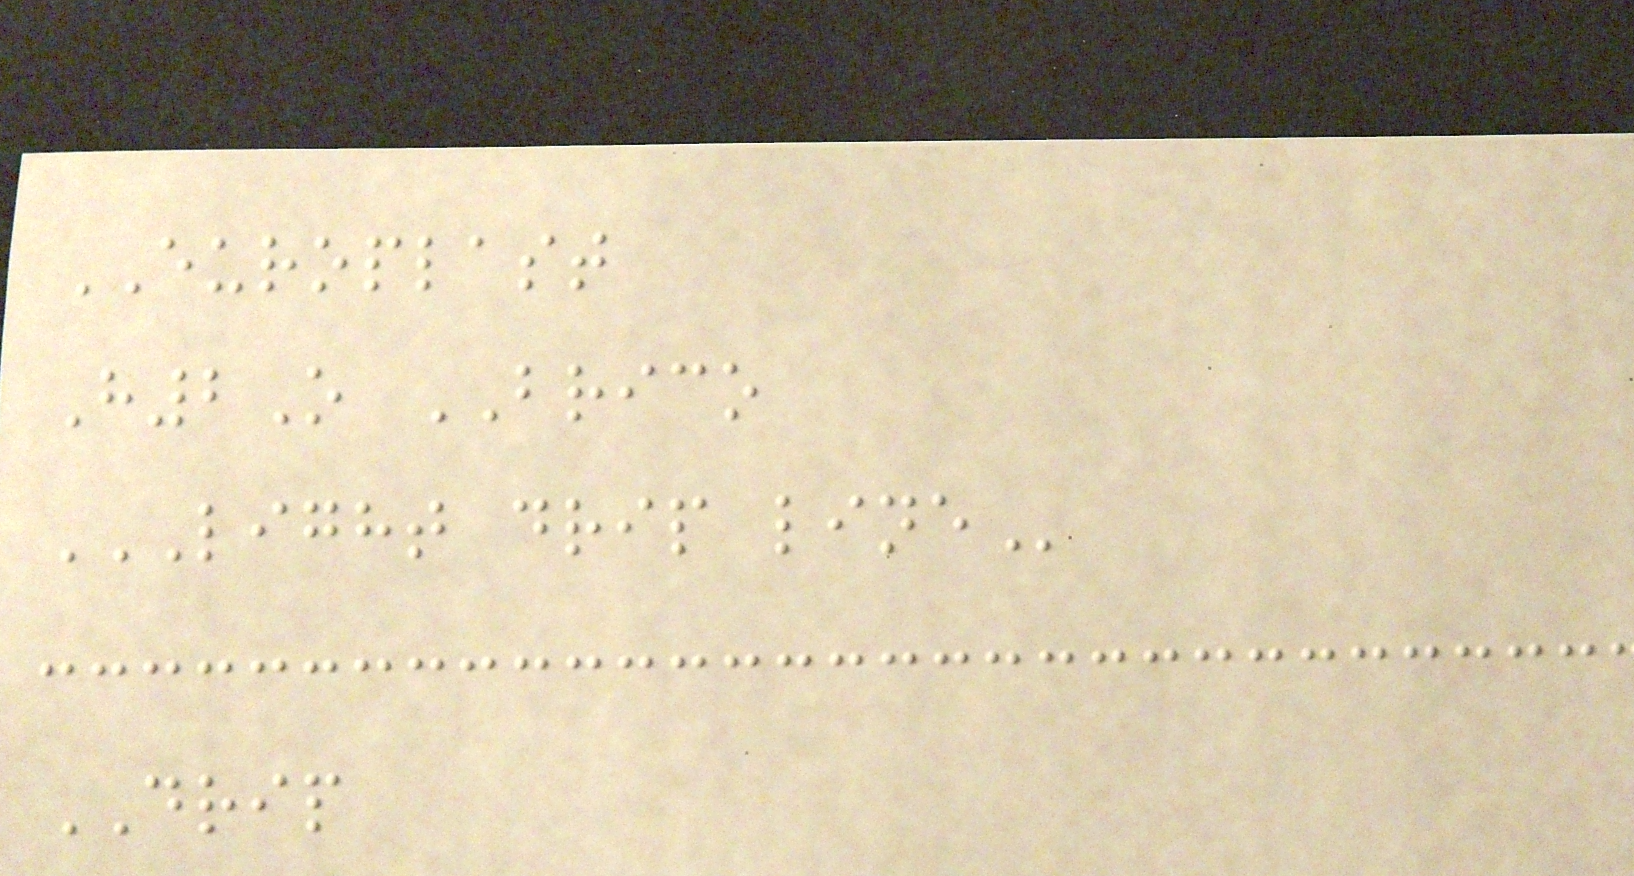EUROPLAST
H2O BRICO
LIGHT DRIP LINE
DRIP
